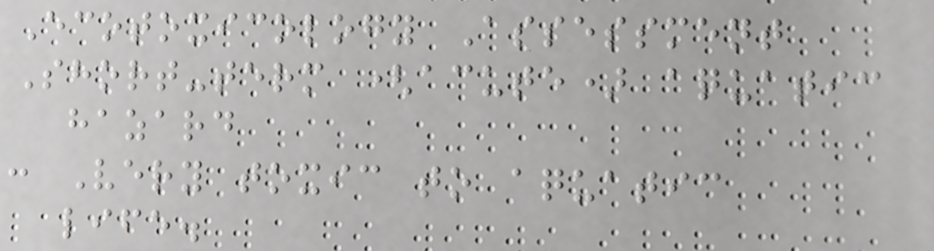Ecotoxicology Assessment
Short-term (acute) aquatic
hazard
: Very toxic to aquatic
life.
